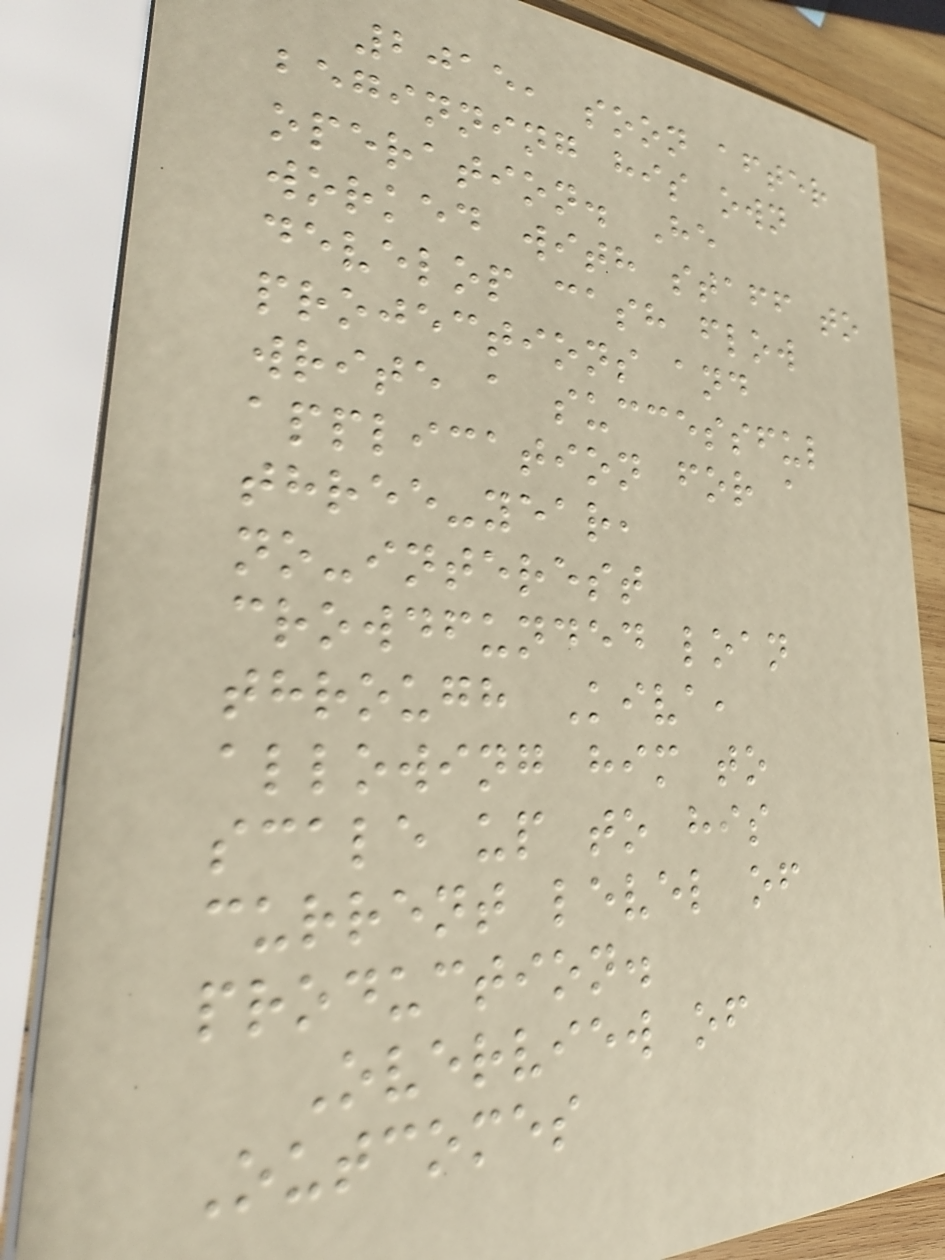2015, soon after
beginning his own
operation. He
worked with staff to
develop cash flow
projections and
write a successful
application for a
three-year,
no-interest
crowdfunded loan
through Kiva,
allowing him to
scale up to his
current level of
production.
Overview of
Outcomes
